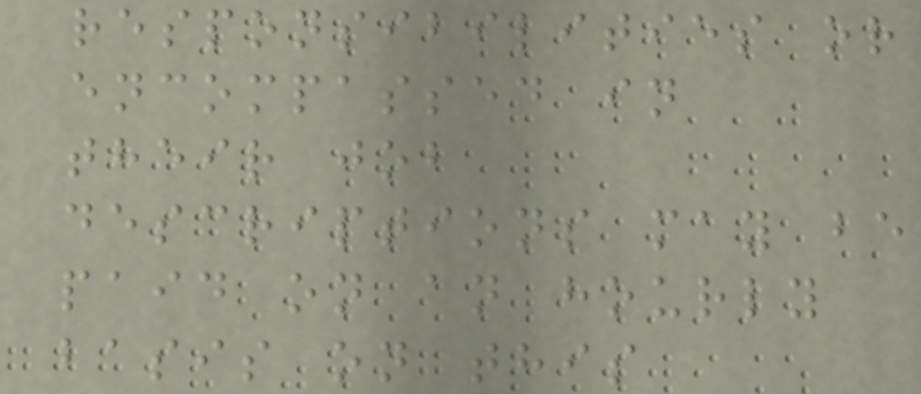responsibilities or
encompassed in
their job
descriptions may be
paid on an hourly
basis on this
